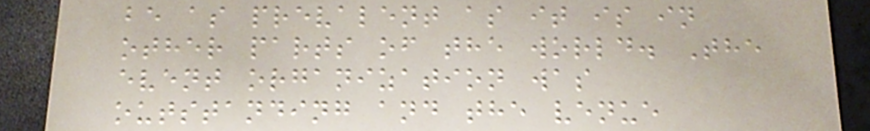be as prevalent as it is in
other parts of the world. The
event organization was
outstanding and the venue
